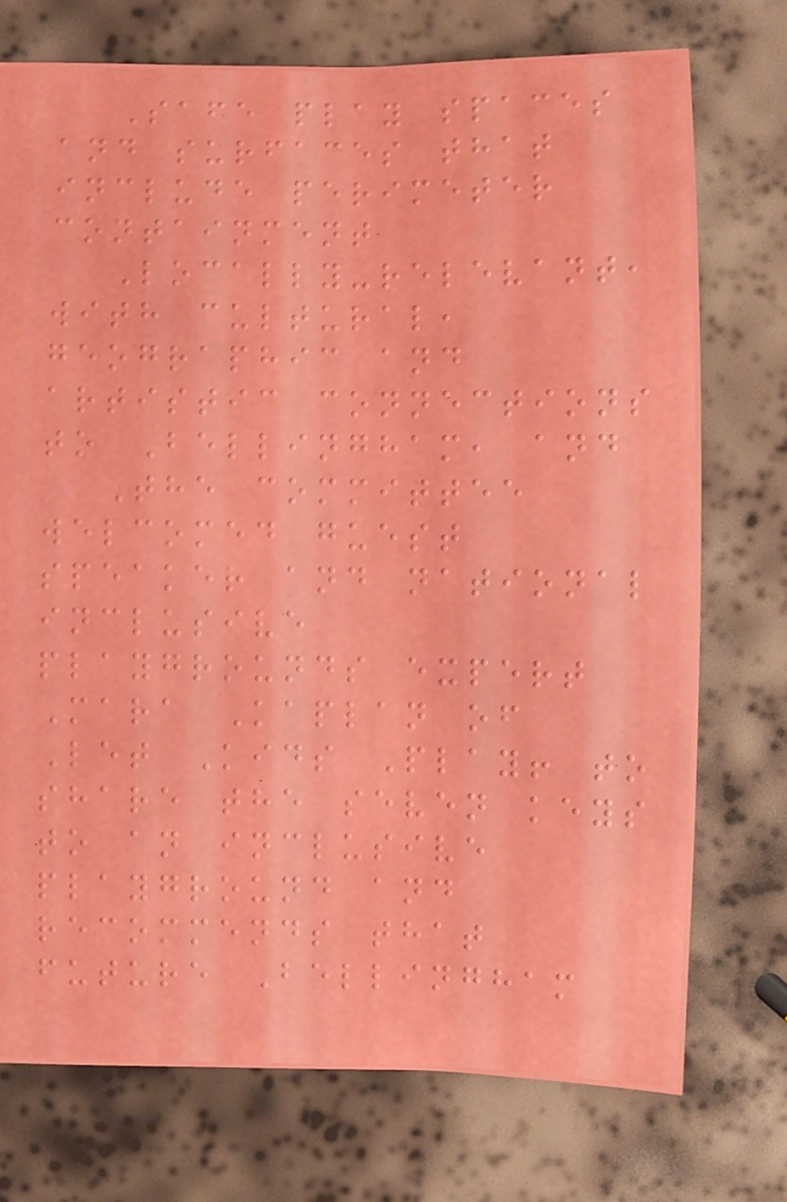Safe play spaces
and surfaces that
include perimeter
containment
Locally-relevant,
with cultural,
geographic and
artistic connections
to Bellingham, and
The committee
welcomed guest
speaker and national
inclusive
playgrounds expert
Mara Kaplan of
Let Kids Play! to
share the seven keys
to an inclusive
playground and
recommends that
future Bellingham
